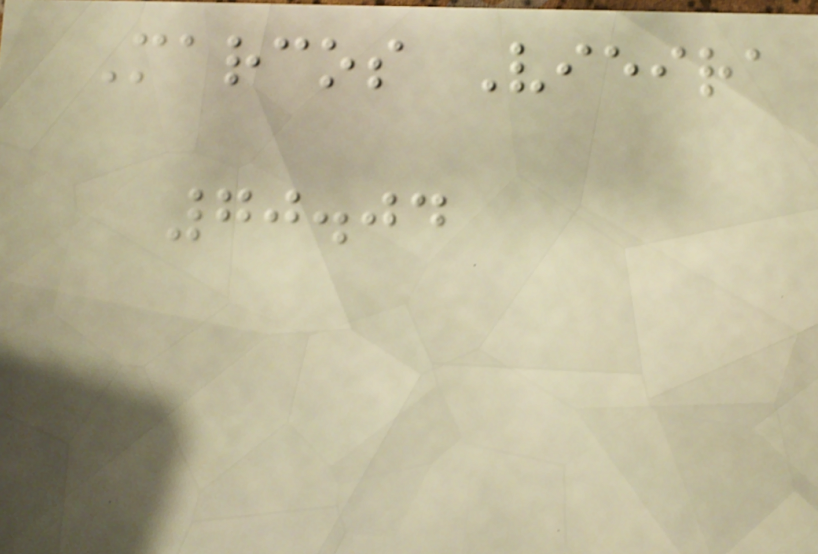Marcos Vieira
70.04
